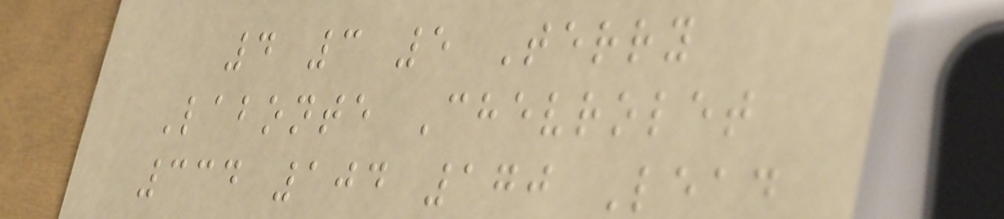4 3 5 Terry
Labonte Chevrolet
334 104 170 Lead
